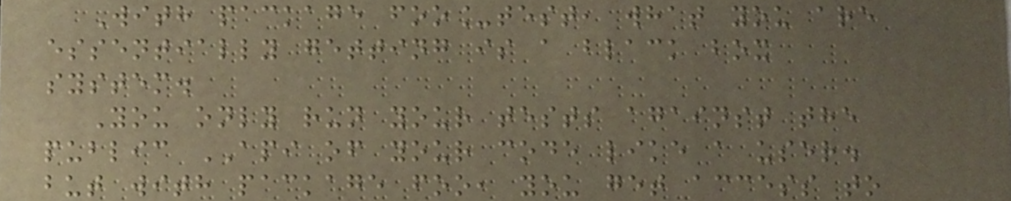With package foo_test, what you are
essentially getting is a black box
system.
You only run your tests against the
public API of your code like a user.
but with package foo, you get access to
